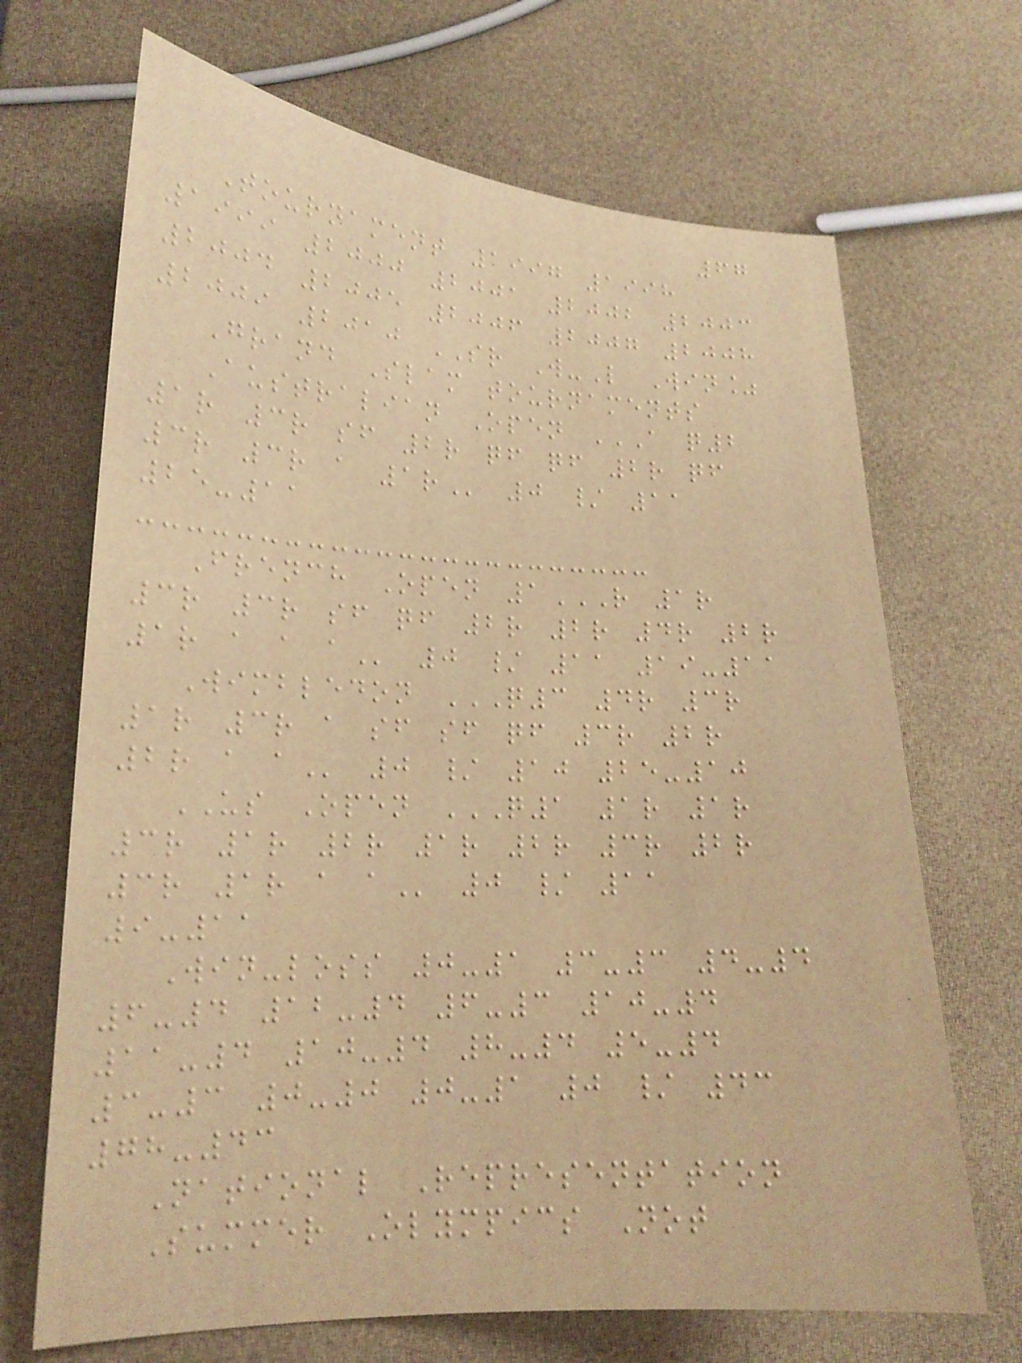67
Tournament 1997 1998
1999 2000 2001 2002 2003
2004 2005 2006 2007 2008
2009 2010 SR W-L Win%
Grand Slam tournaments
Australian Open A Q2
1R 3R SF 2R QF QF 2R QF
3R 3R A 1R 0 / 11
25-11
French Open 1R 1R
3R 3R SF QF 2R 2R 4R 2R
1R A A A 0 / 11 19-11
Wimbledon Q3 4R 3R
1R 3R A SF SF QF 3R 2R
2R A A 0 / 10 25-10
US Open Q1 1R 1R
3R 1R 2R 1R 2R 3R 2R
3R 1R A A 0 / 11
9-11
Win-loss 0-1 3-3 4-4
6-4 12-4 6-3 10-4
11-4 10-4 8-4 5-4
3-3 0-0 0-1 0 / 43
78-43
National Representation
Summer Olympics Not
